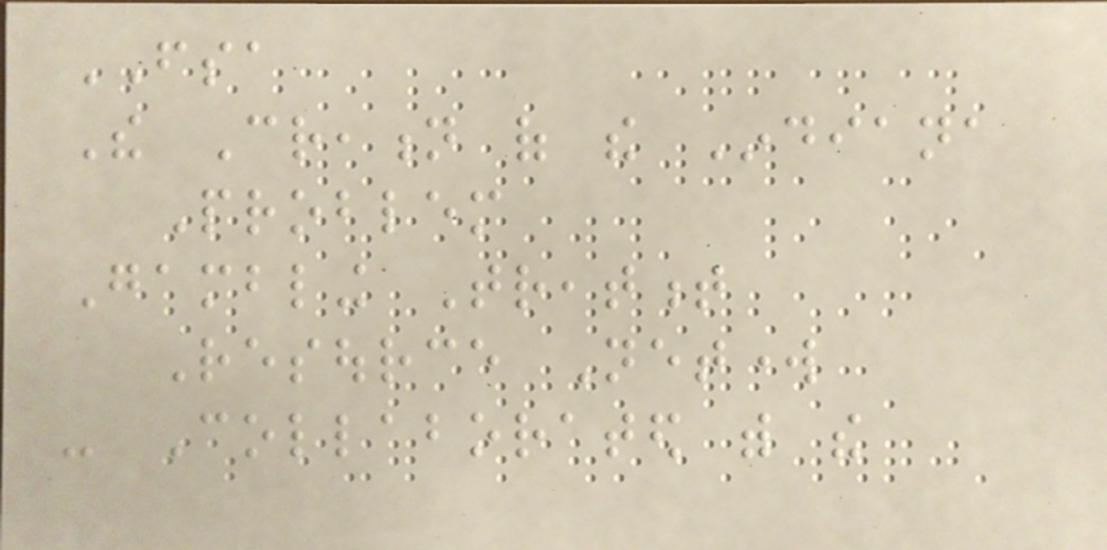FSA
The Creation of the Indiana
Problem
Gambling Treatment
Resource Network
- Collaborated with the
